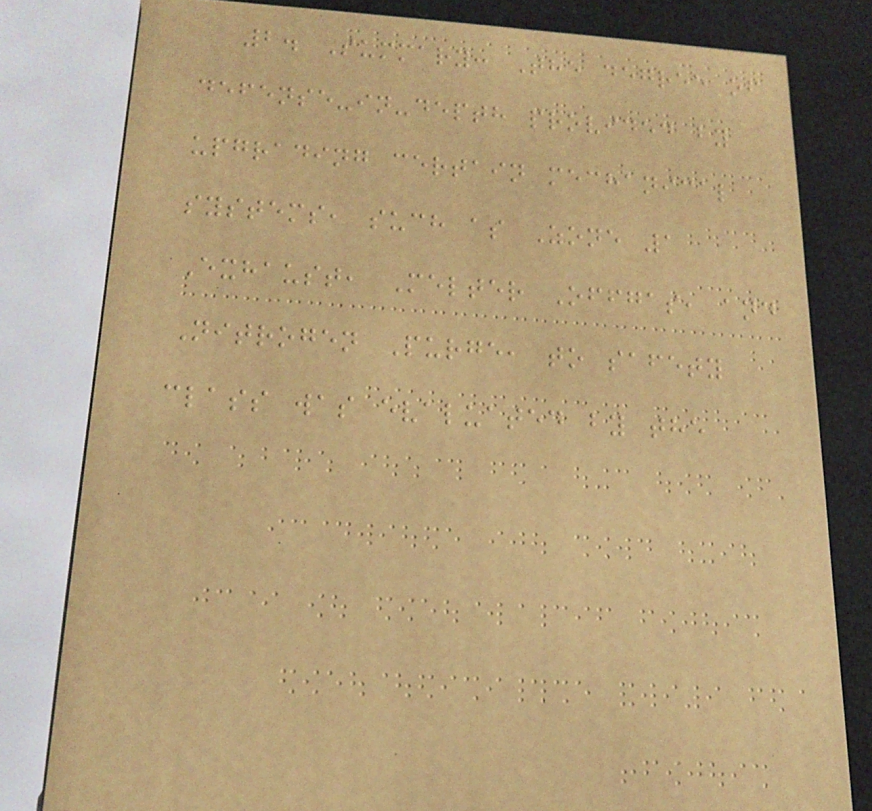2. Summary: The degree of
defense-in-depth provided by
upgrading certain mechanical
systems, such as Zone 1
Exhaust, Melter Offgas, and
Nitrogen Purge, to safety
class was evaluated by the
